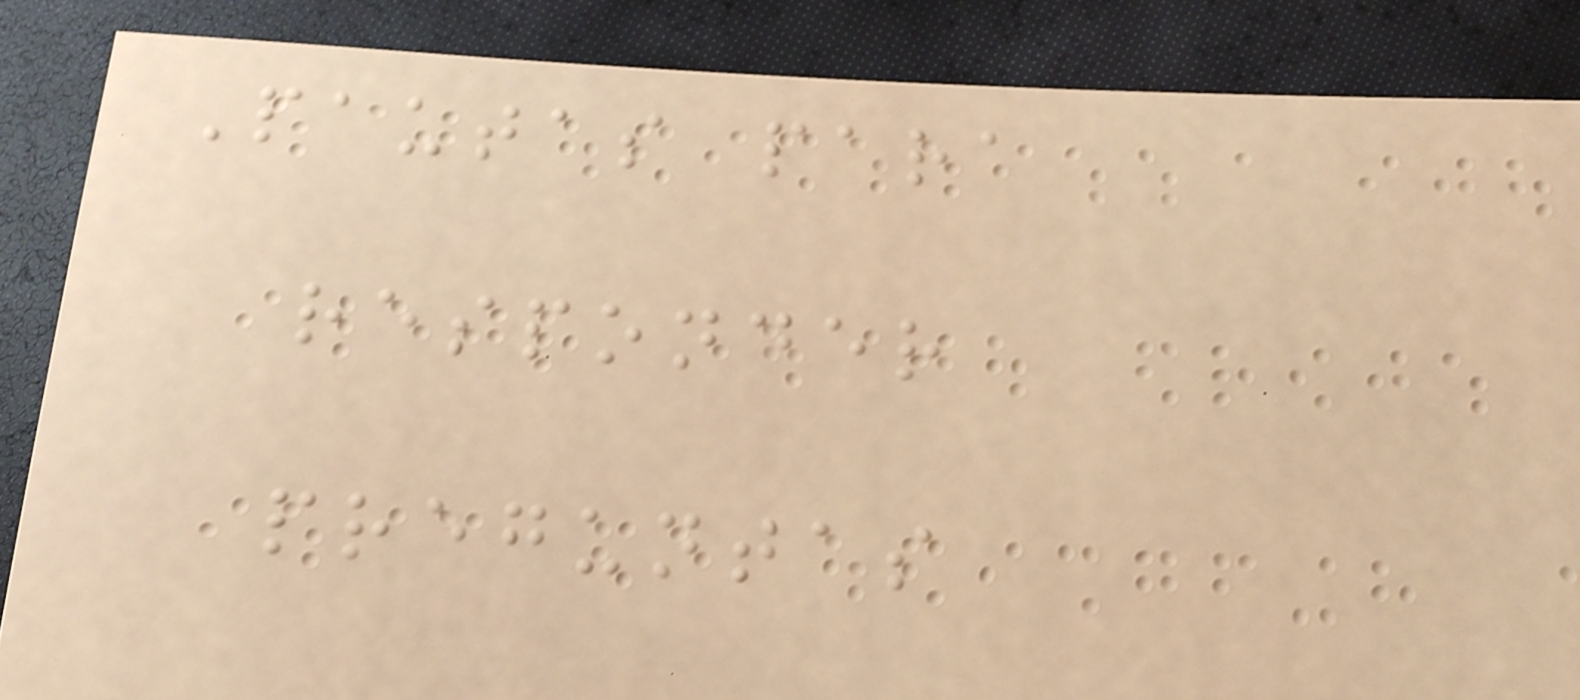Pautas para
responder
preguntas
